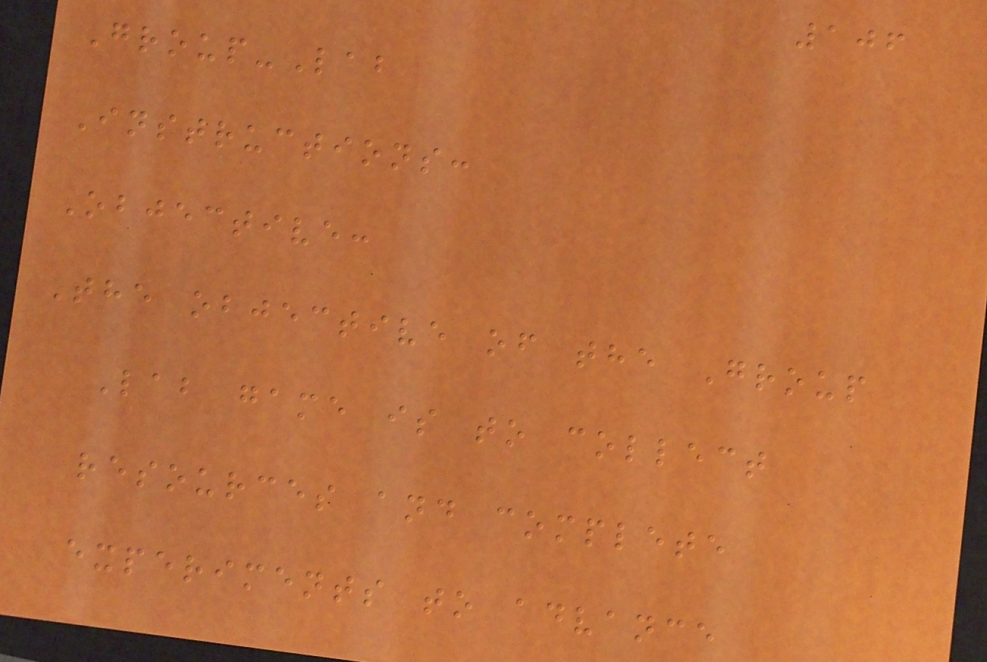106
Group-Lab
Instructions:
Objective:
The objective of the Group
Lab game is to collect
resources and complete
experiments to advance
